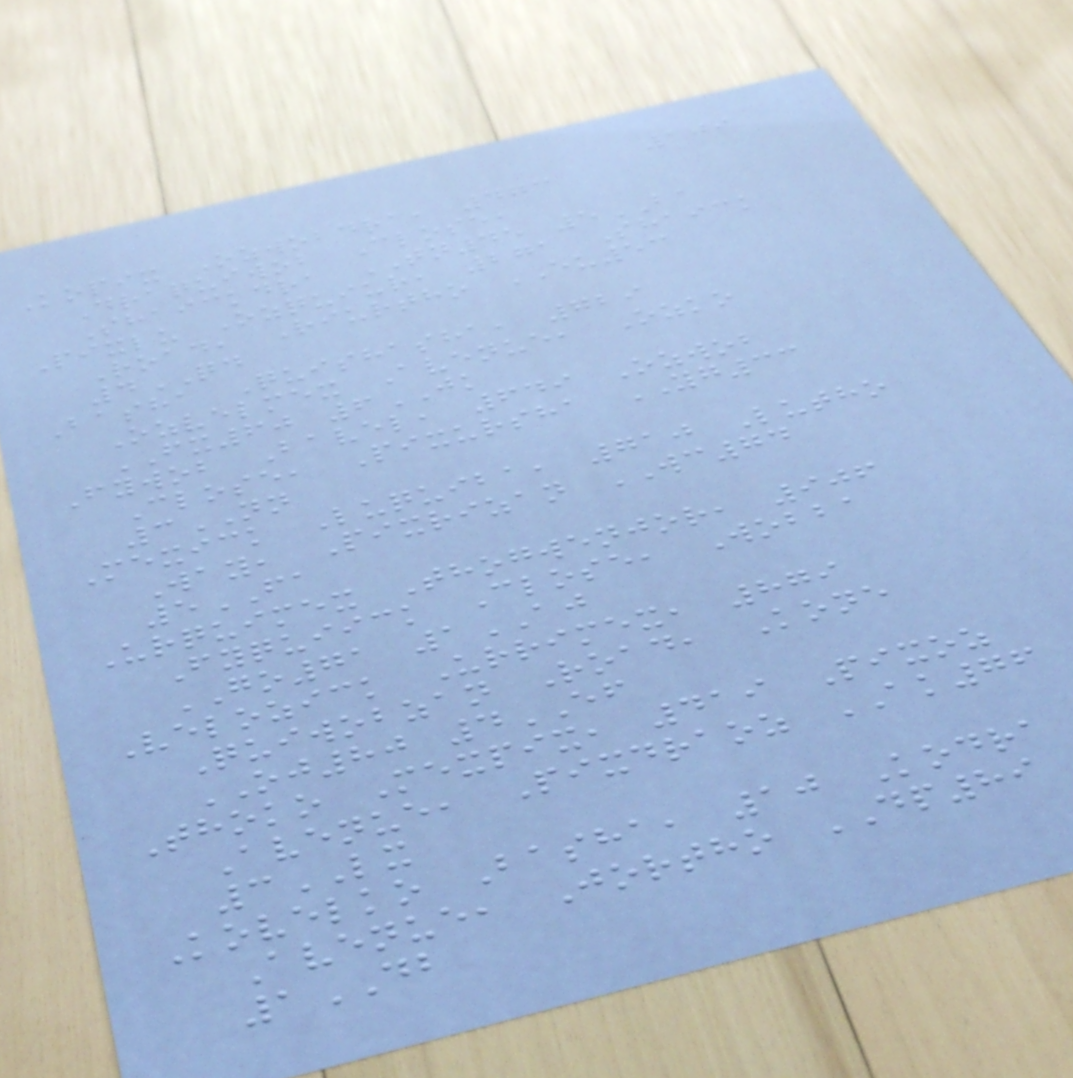109
Kopix Ozwobdra, 473
Draquiwob Close,
Shaickdra TN45 5BA
Pixlu Ozquiur, 271 Shaick
Road, Riurtho EU53
4QD
Basha Quishasha, 729
Ozvelmex Avenue, Ozko
FX60 6JK
Fywob Bavel, 649 Ozwob
Close, Pixursha YG33
3NN
Mexick Luquiba, 710 Lutho
Way, Pixrizan WC74
5FA
Urquimex Thogwenjor, 906
Fyquiick Close, Wobba
GO71 1AJ
Velozick Urrimex, 879
Quiwobzan Road, Kone
OJ80 4EF
Thoko Mexpix, 419 Pixoz
Avenue, Pixdraoz AK76
3LX
Kovelko Basha, 10 Kodra
Avenue, Jortho DP89
1DB
